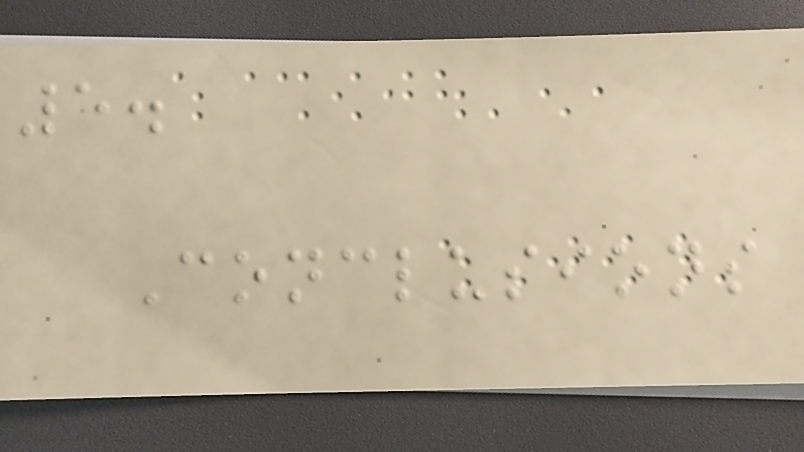5.
Conclusions
